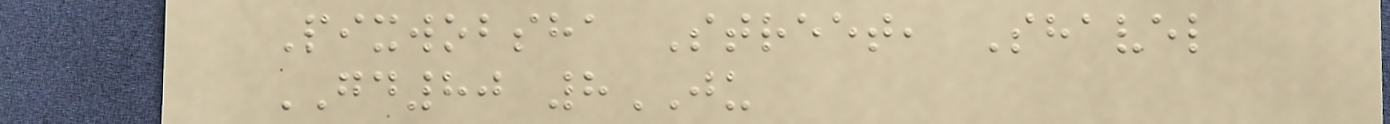Pixwobsha Street, Shavel
GD80 8JU
